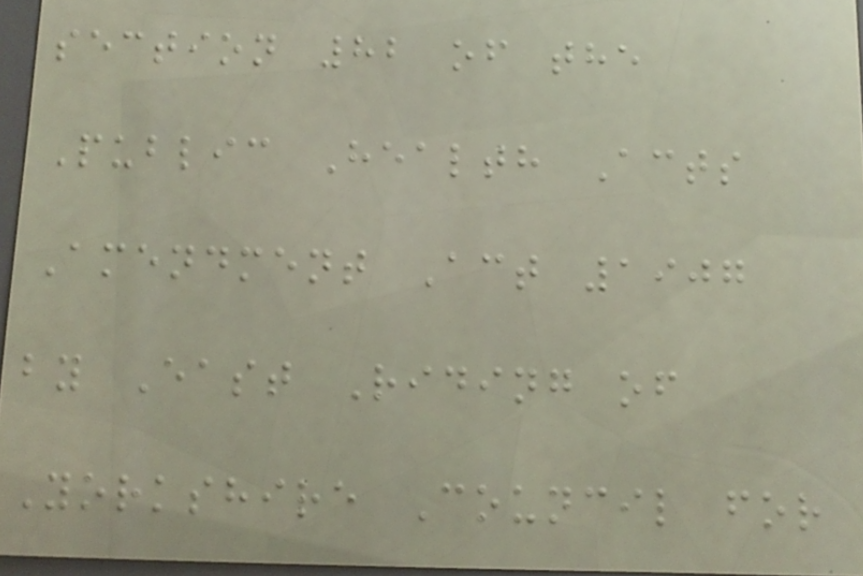section 82 of the
Public Health Acts
Amendment Act 1907
by East Riding of
Yorkshire Council for
